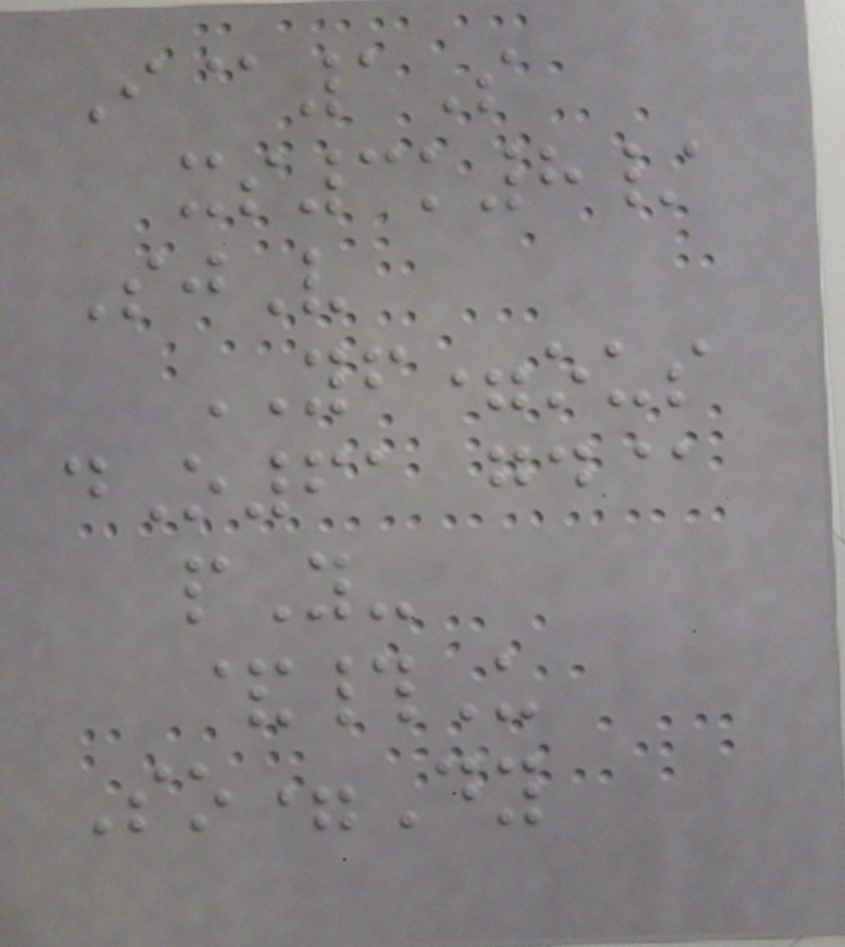I@1S
xs3k8/
SjV
YF=ous
dO61 gd@
pY-
&#U
So=Dy
